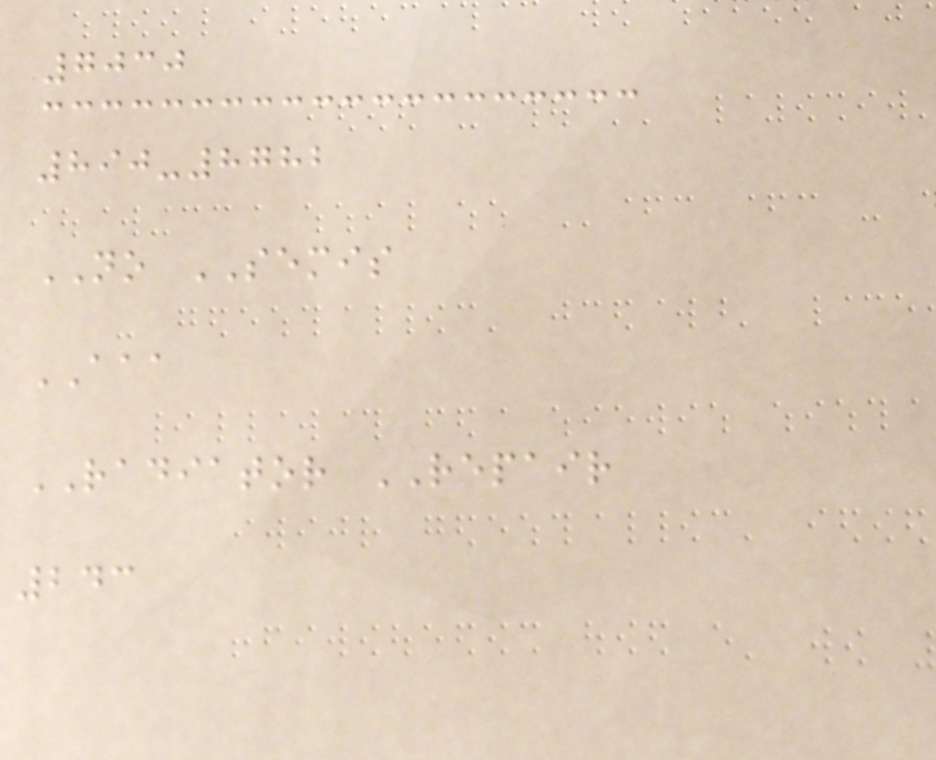7030
890-8782
NO SEMIS
AAA
RADIATOR REPAIR
243
